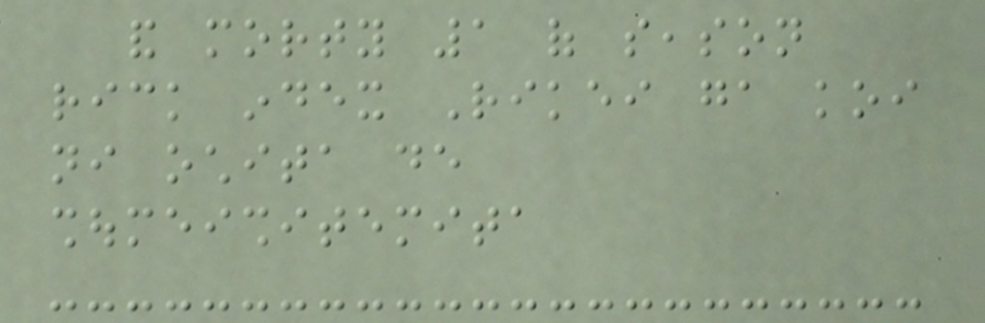and morty 1 of season
rick index Rikei ga koi
ni ochita de
shoumeishitemita
